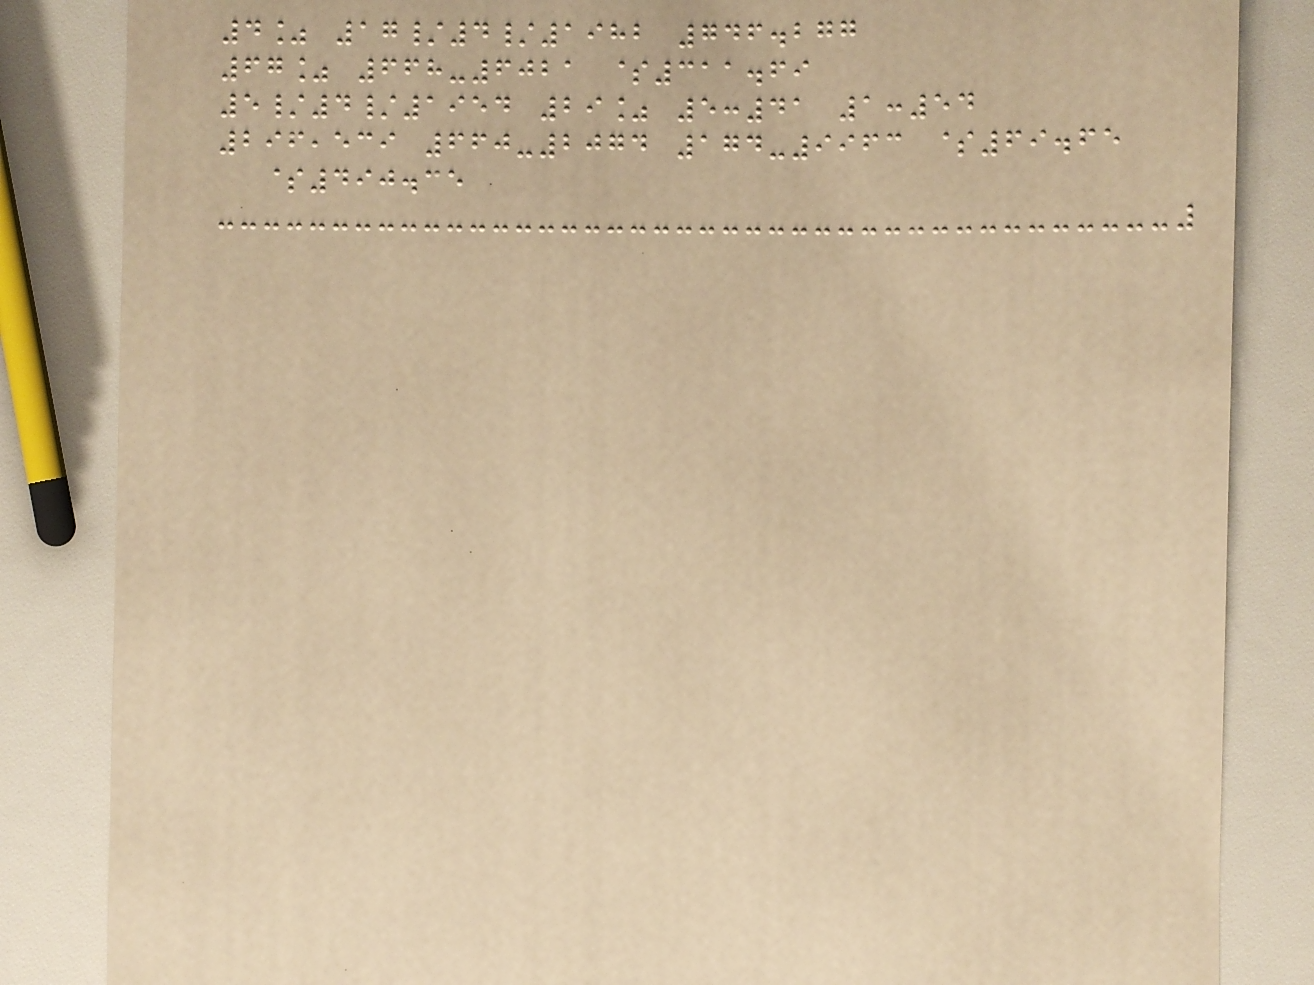4% 17/4/1982 746.277
67% 668-6021 $311.69
5/4/1954 29% 5:41 1:54
296,539 660-2074 174-9963 $69.65
$490.35
